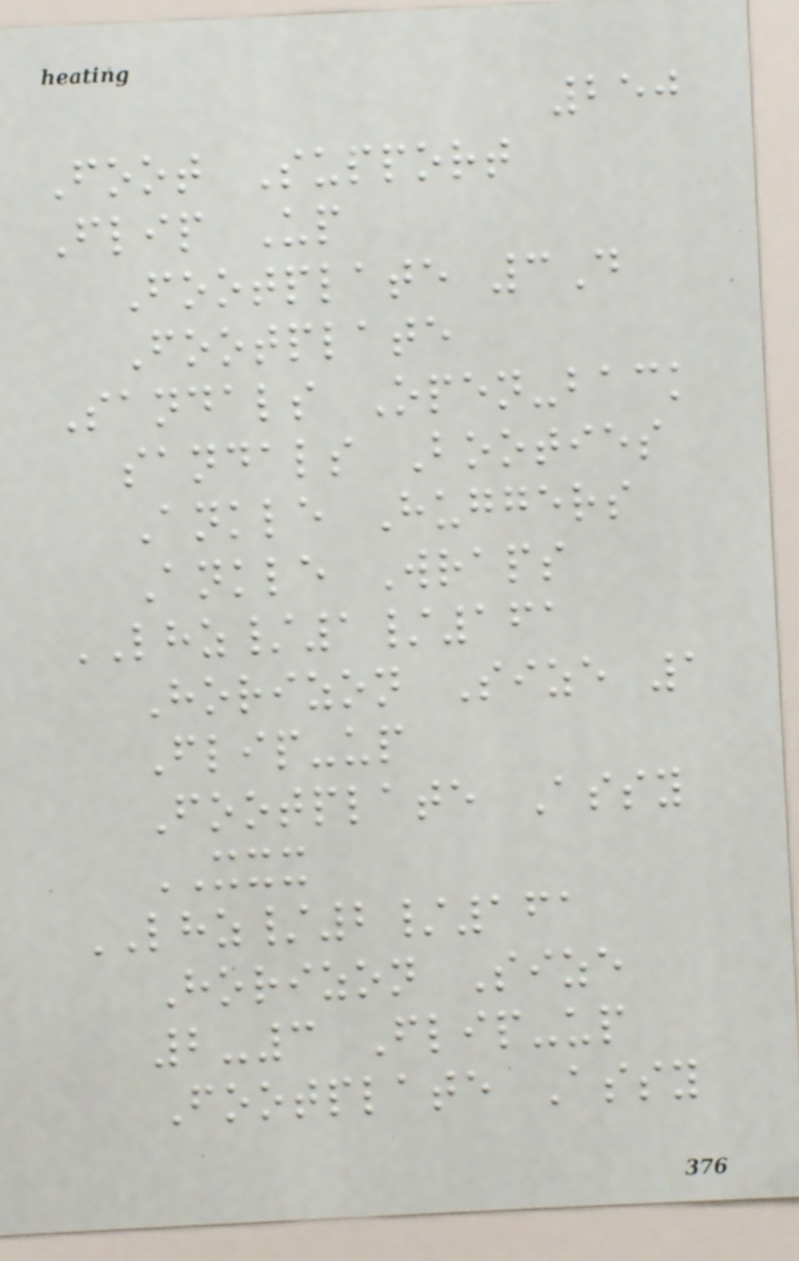250
Foot Support
Flip Up
Footplate 3D
Footplate
Sandals Open-back
sandals Booties
Ankle Huggers
Ankle Wraps
LHZ/1/161
Horizon Size 1
Flip-up
Footplate Assy
XXX
LHZ/2/161
Horizon Size
2-3 Flip-up
Footplate Assy
